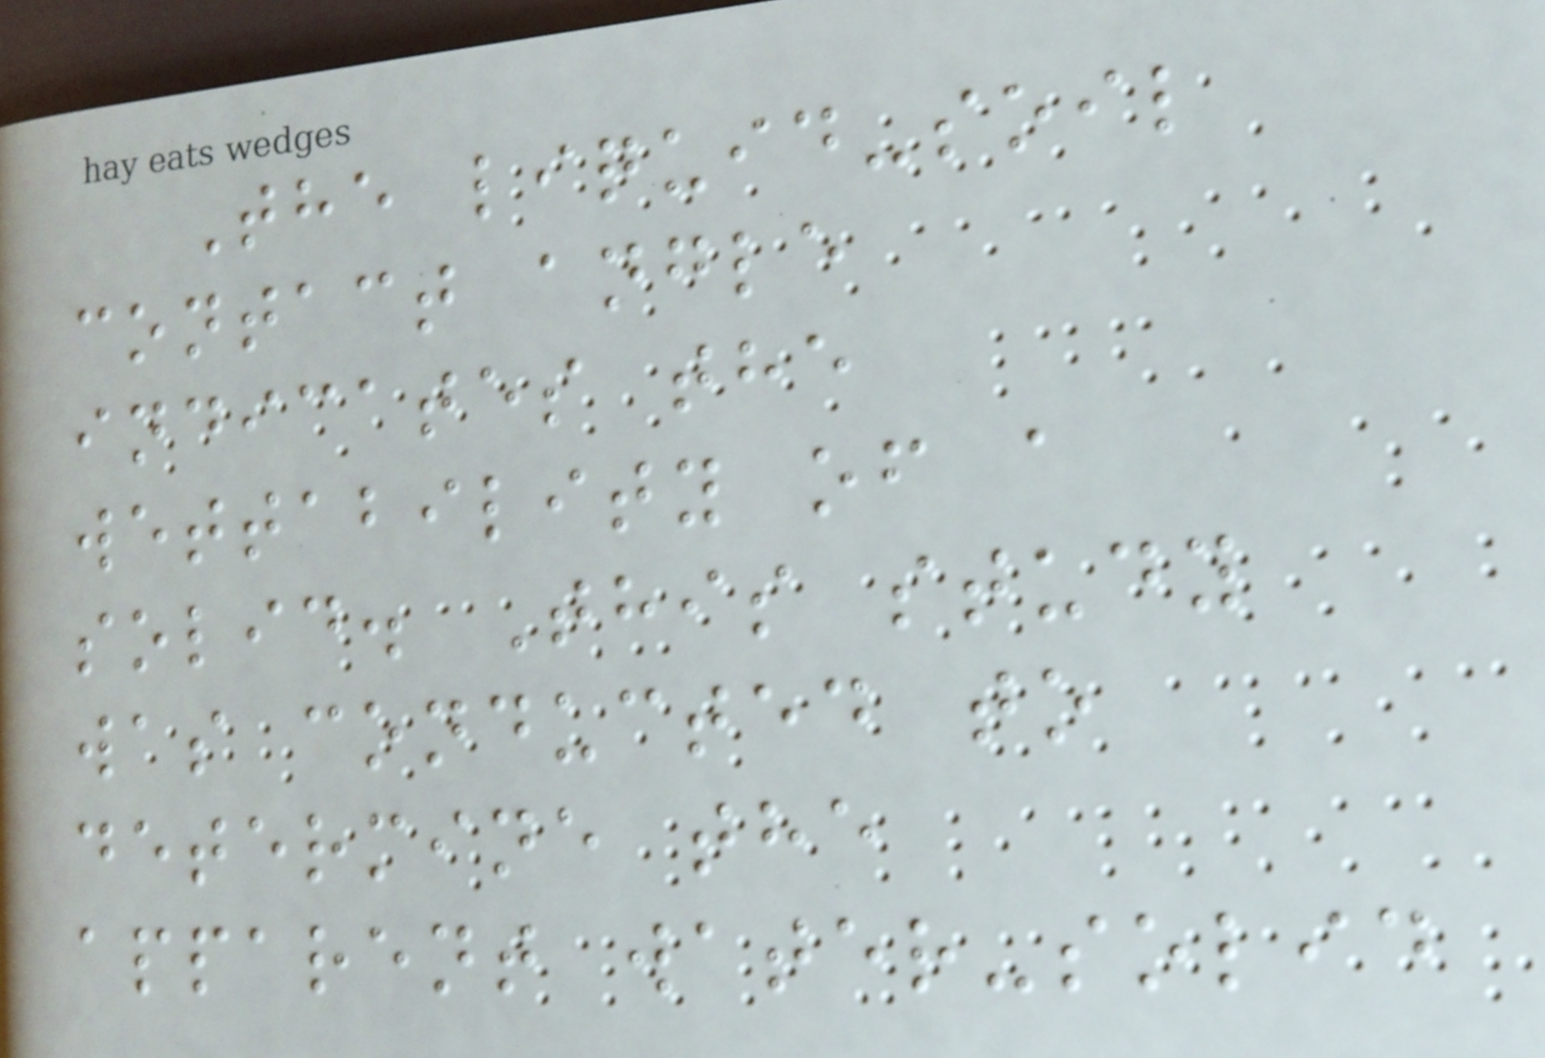The liquid-soil
contact angle
indicates the
wettability of a
solid. This study
was conducted to
determine the
apparent water-solid
